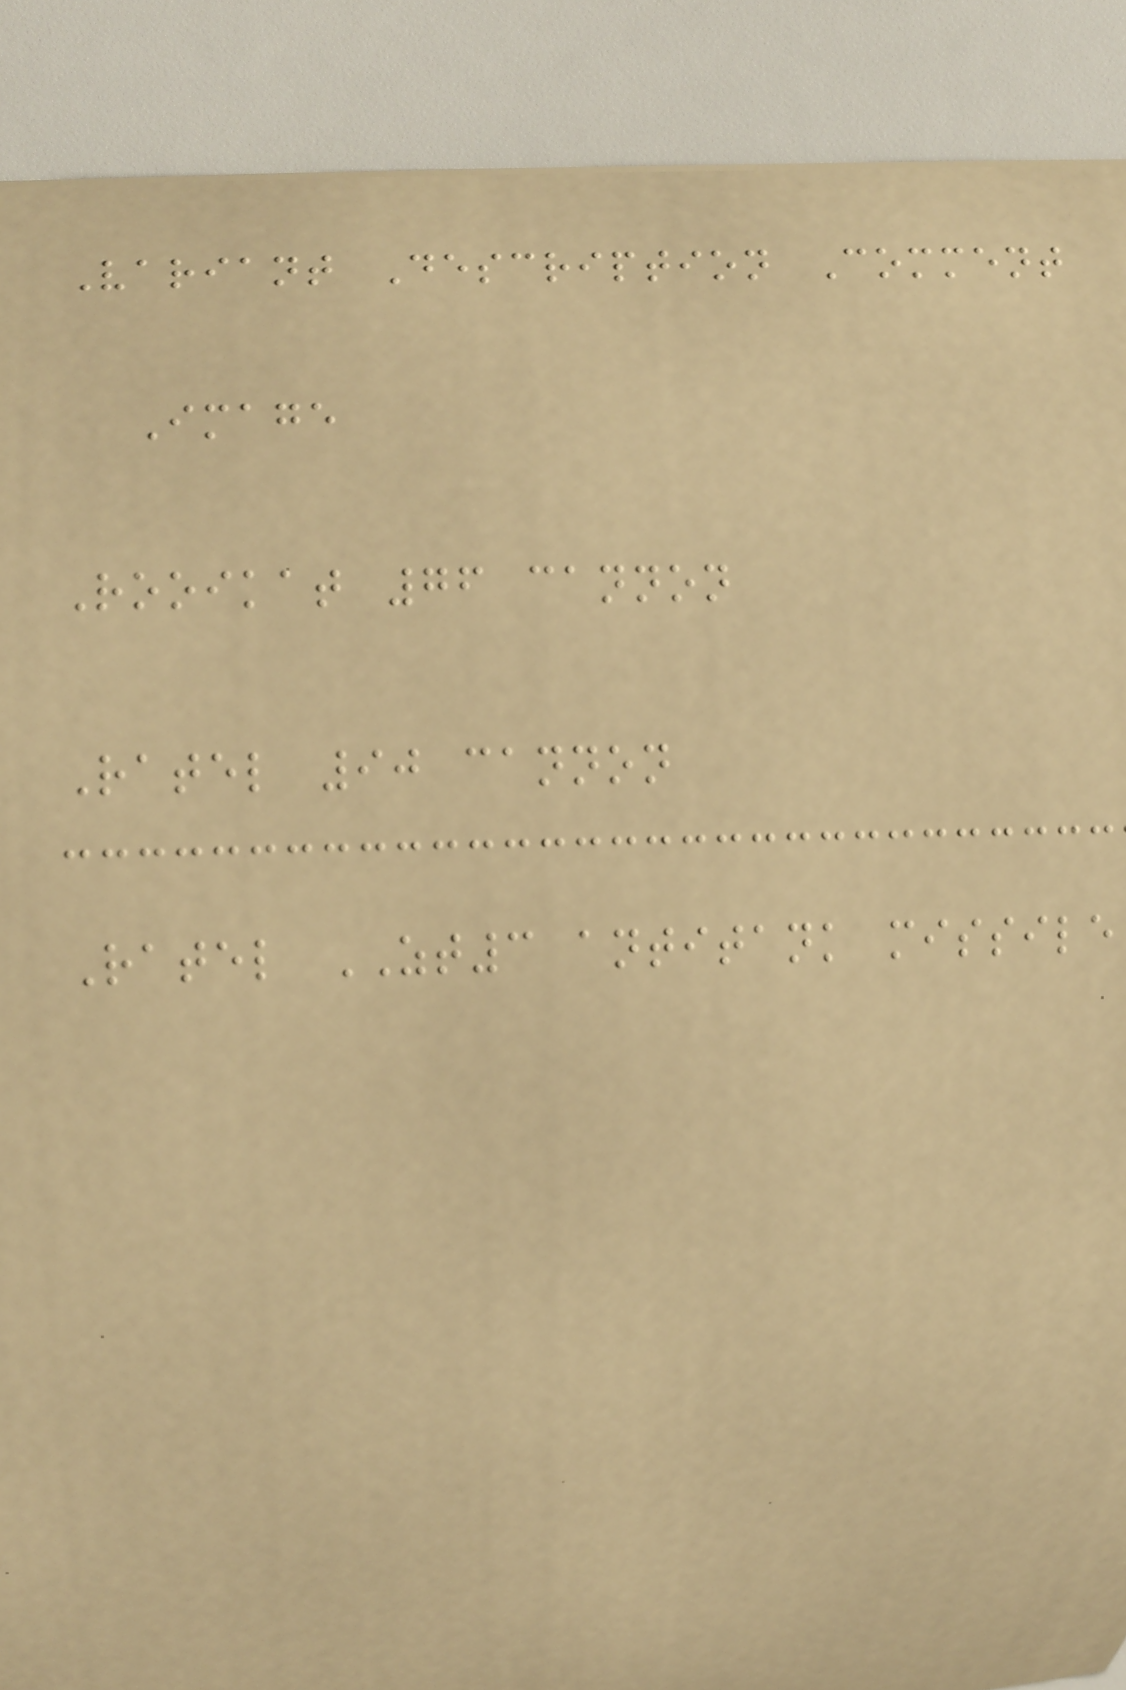Variant Description Comment
Image
Rooikat 76 cannon
Ratel 90 cannon
Ratel ZT3 antitank missile
